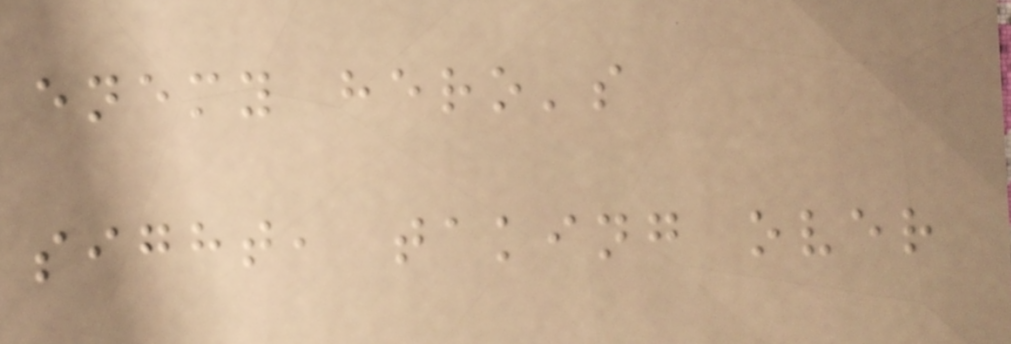enemy hero's
sight, taking over
